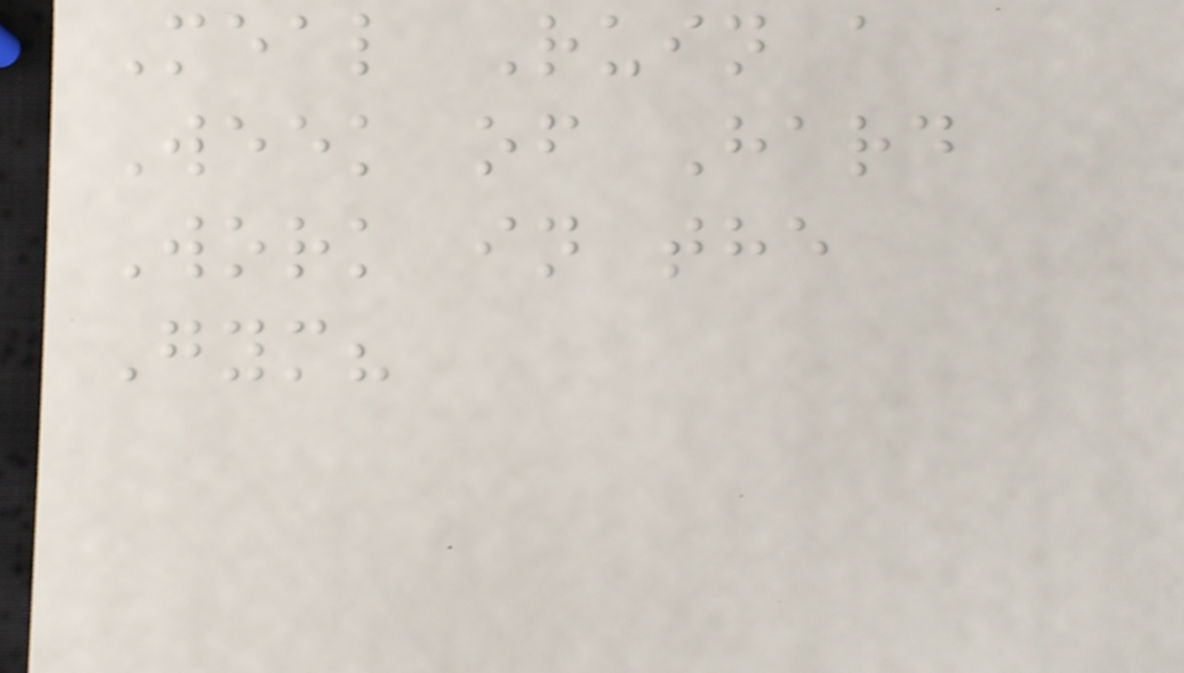Meal Ruin a
Week of Hard
Work in the
Gym?
